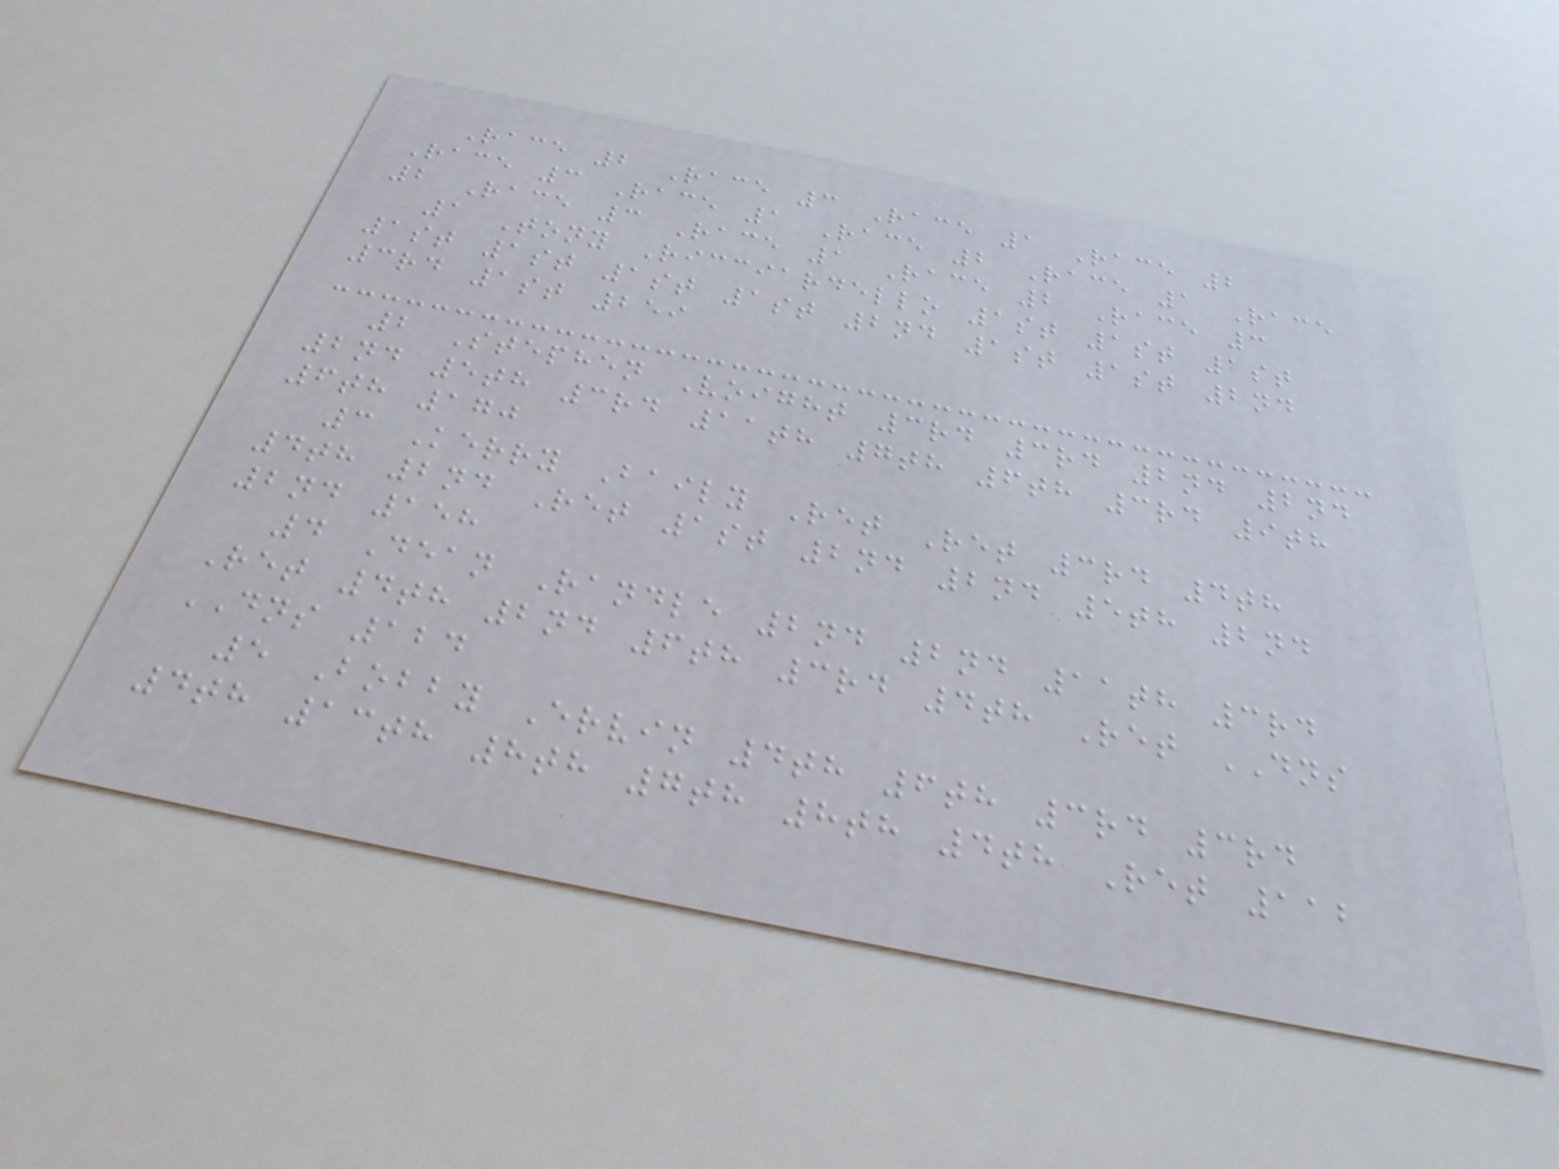Race 2 Race 3 Race 1 Race 2
Race 3 Race 1 Race 2 Race 1 Race
2 Race 3 Race 1 Race 2 Race 3
1 Tony Ricciardello 1st 1st 1st
1st 1st 1st 1st 2nd 1st 1st 2nd
3rd 1st 259
2 Stephen Voight 3rd 3rd 2nd 2nd
2nd 5th 3rd 11th 7th 6th 3rd 9th
6th 170
3 Kerry Baily Ret Ret 3rd 4th
4th 2nd Ret 1st 2nd 2nd 5th 2nd
2nd 158
4 Dean Randle 2nd 2nd 11th 3rd
Ret 4th 2nd 6th 3rd 4th Ret DNS
DNS 124
5 Bobby Ervin 4th 6th 3rd 3rd
4th 13th 8th 7th 8th 4th Ret 112
